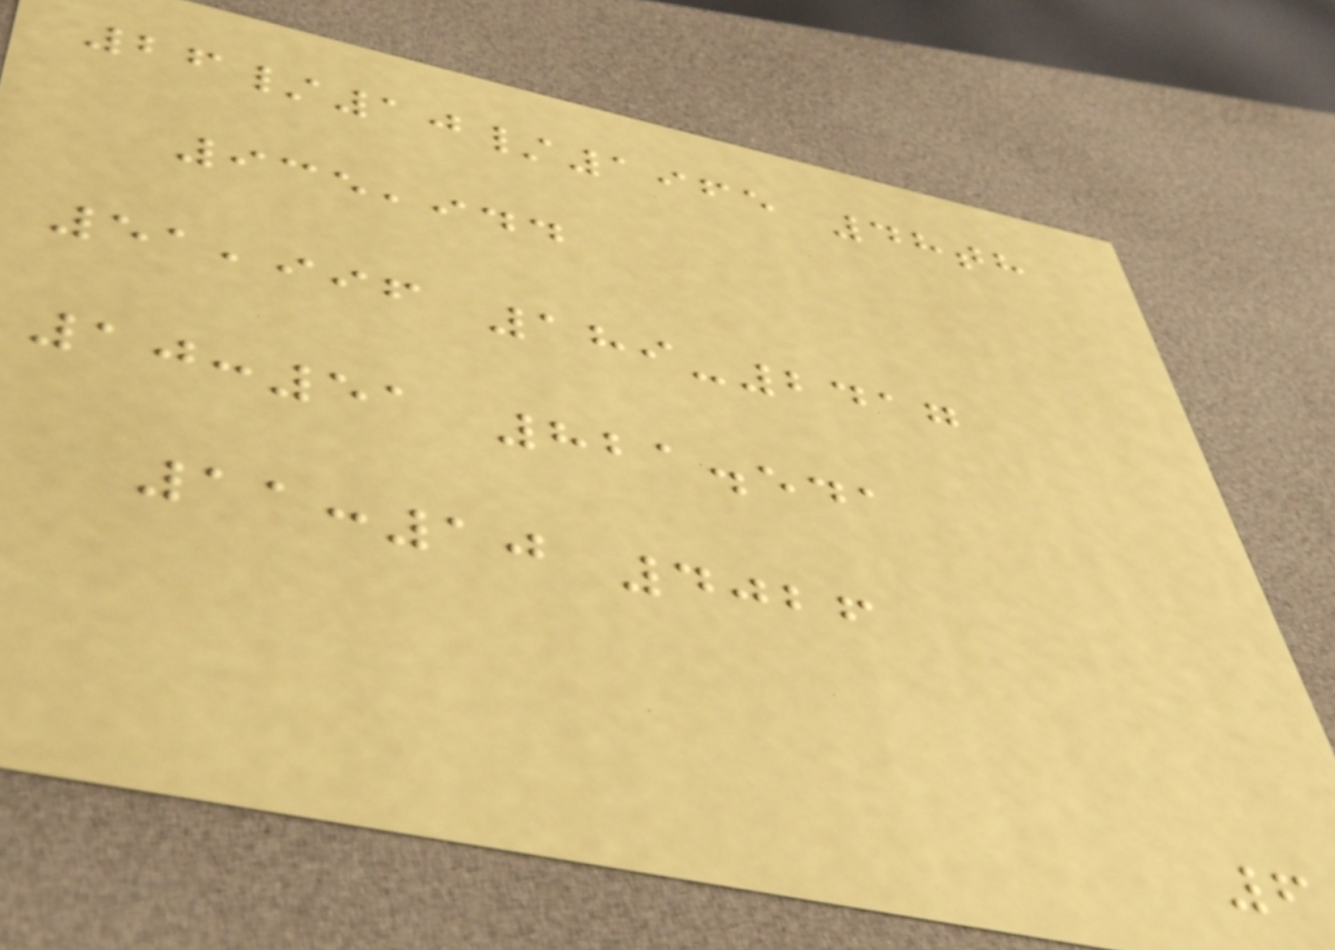26/10/1965 48th
935,944
51,996 189-2417
10:51 821.541
11:10 4026
6
